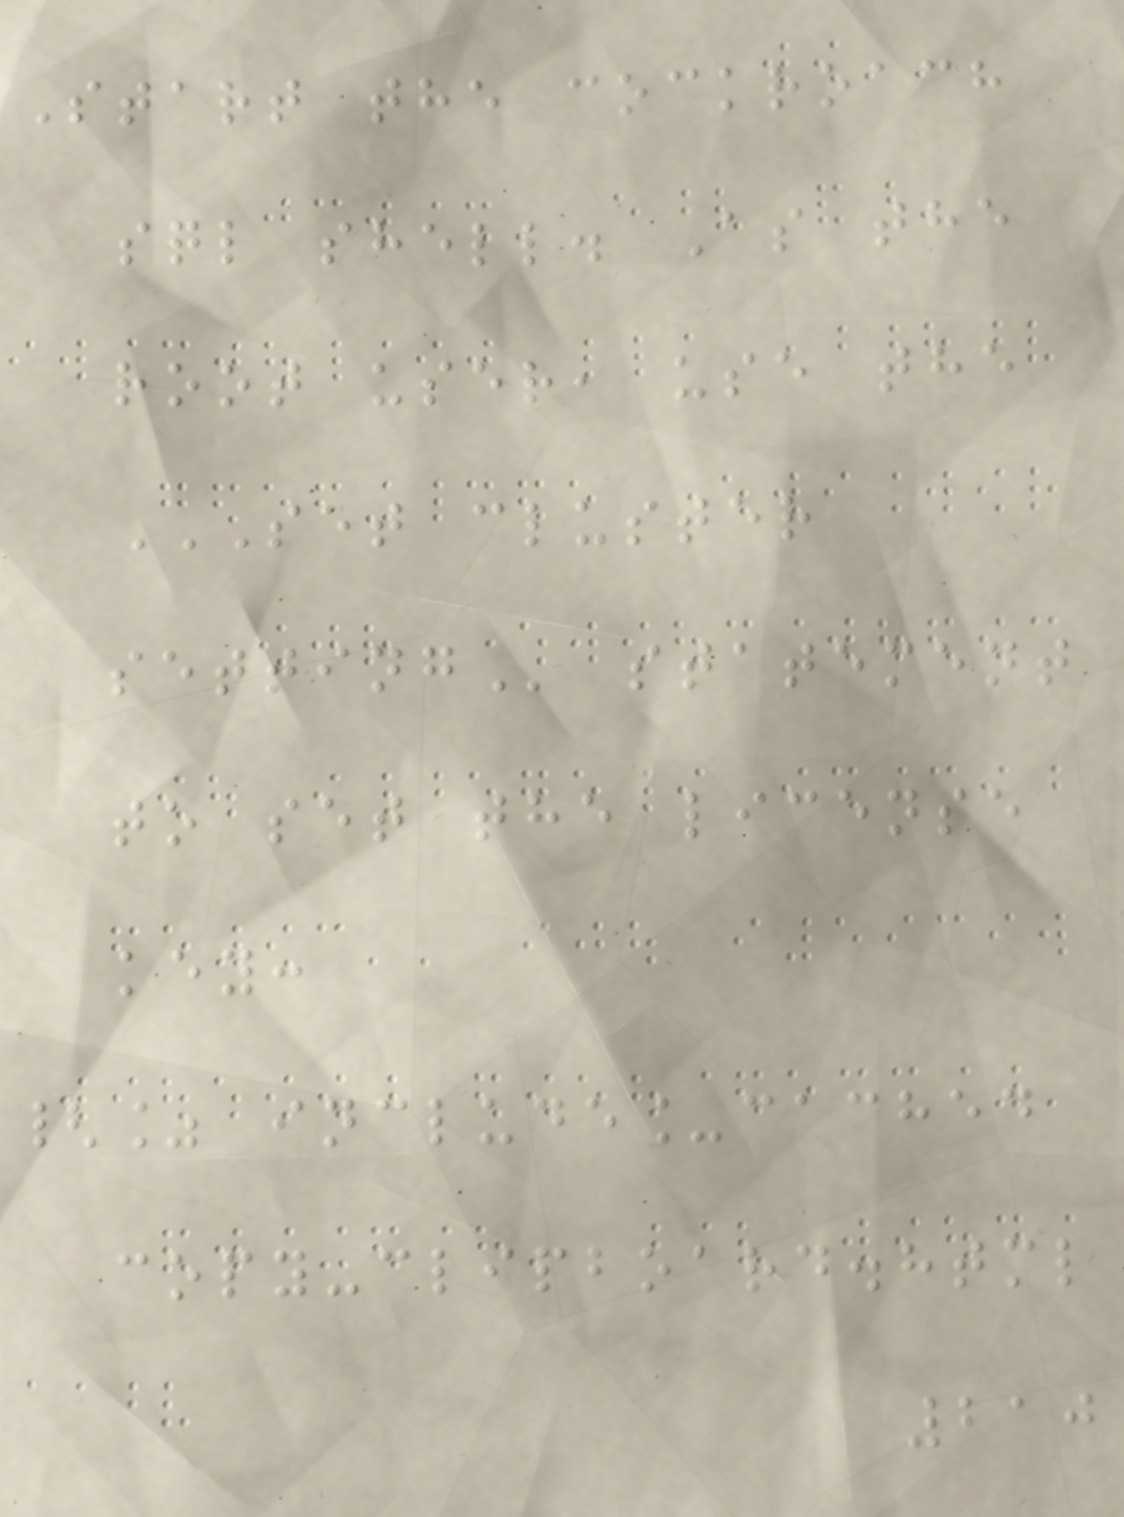Start the cockroach
sql shell. As the
root user, use the
SET CLUSTER
SETTING statement
to set the license
key:
{% include_cached
copy-clipboard.html
210
